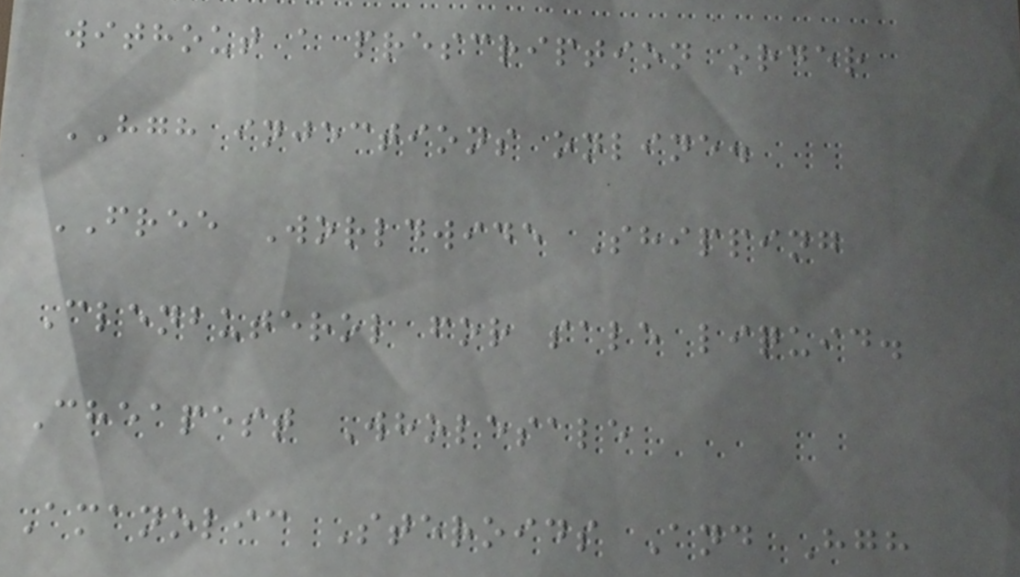without a prescription order
HGH injections online.
FREE Worldwide Shipping
Clenbuterol for sale liquid.
Cheapest Wholesale
Amanolic Steroids And Hgh
